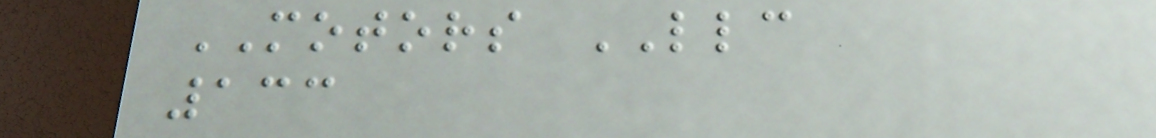MOTORS LLC
133
